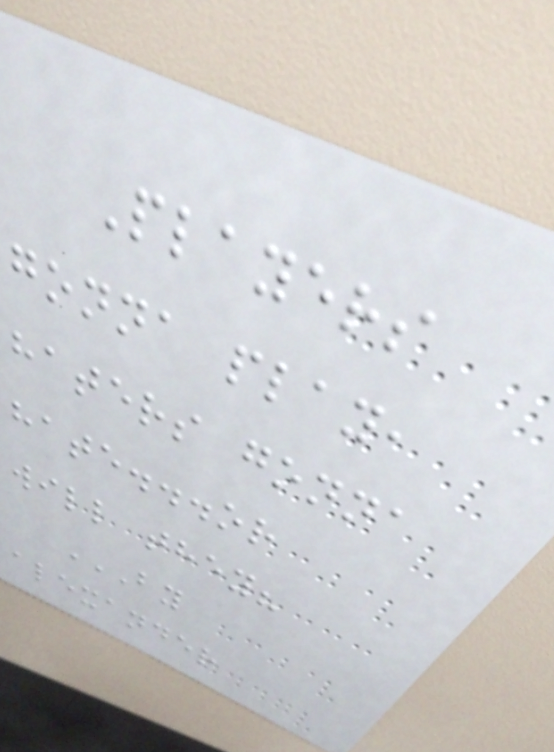Players
gonna play,
haters gonna
hate...or
will they?
BY
ALEXANDER
